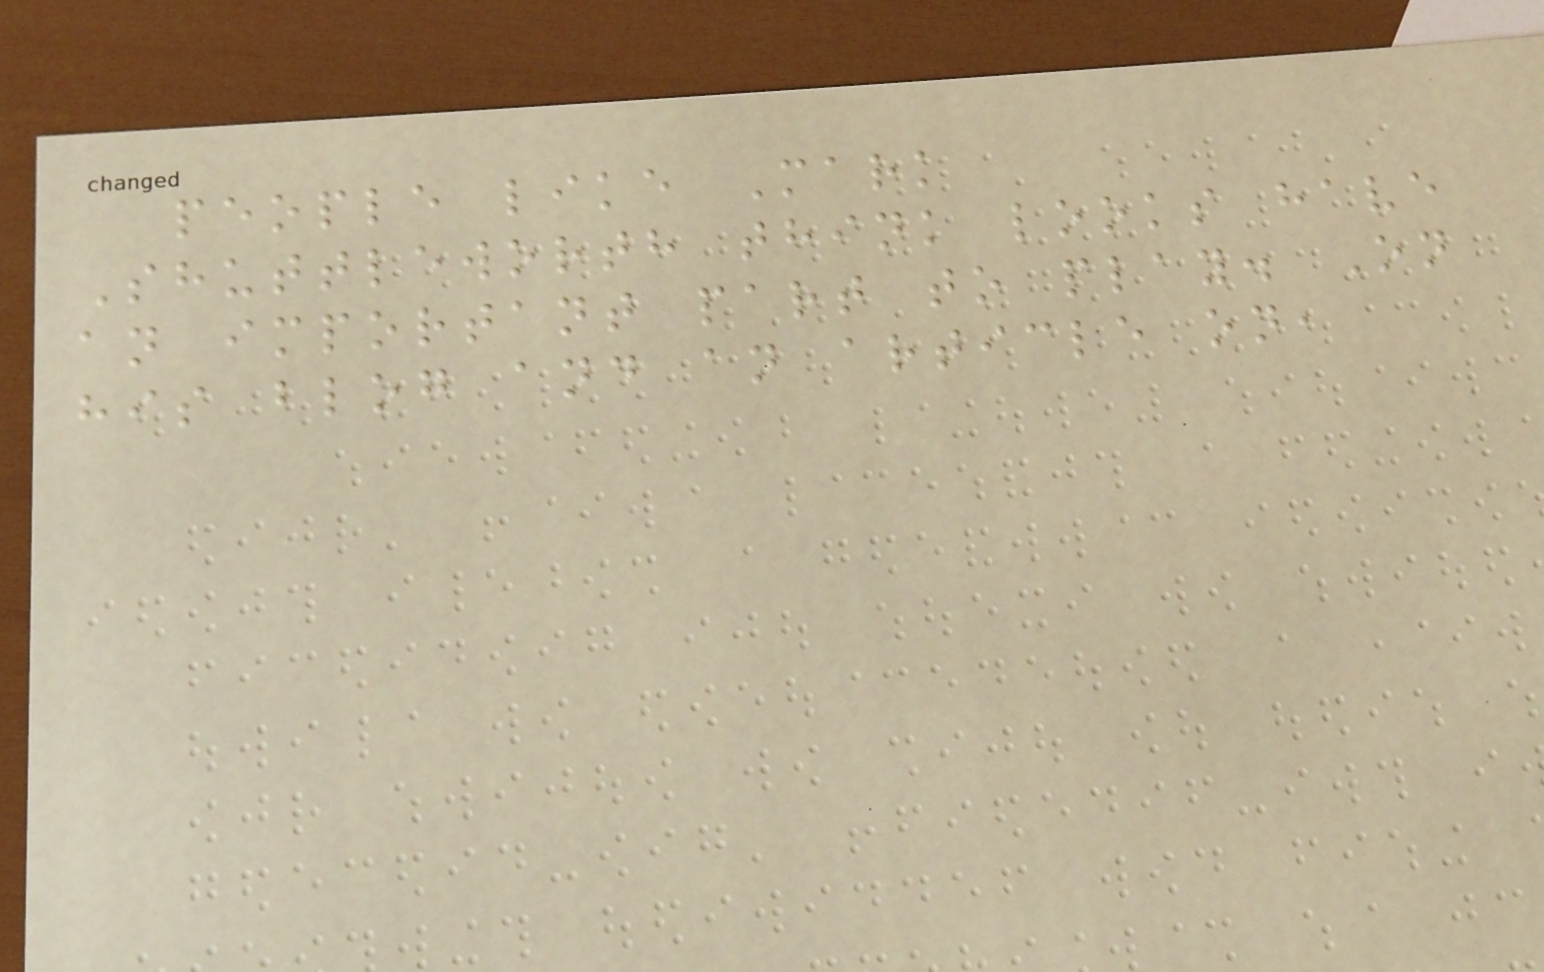people like Mark
Shuttleworth think looks have
an important part to play. On
his blog and an article on,
